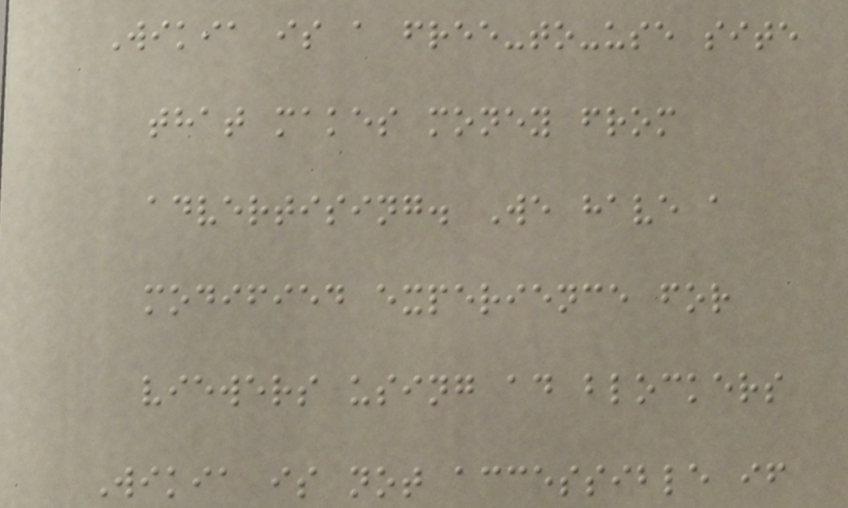Wikia is a free-to-use site
that makes money from
advertising. We have a
modified experience for
viewers using ad blockers
Wikia is not accessible if
